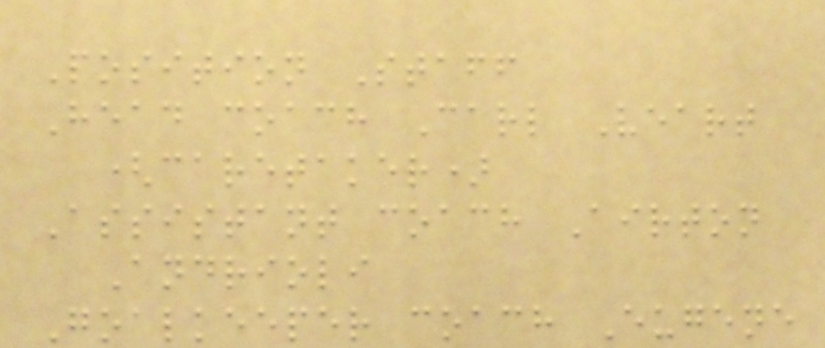Position Staff
Head coach Carl Veart
(caretaker)
Assistant coach Airton
Andrioli
Goalkeeper coach Eugene
